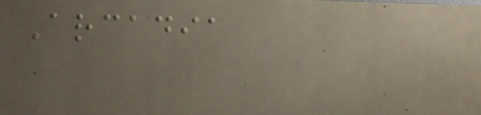Arcadia
